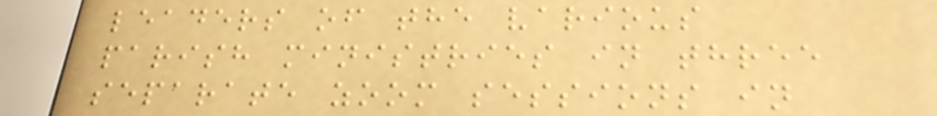leaders of the various
parish ministries in three
separate zoom sessions in
